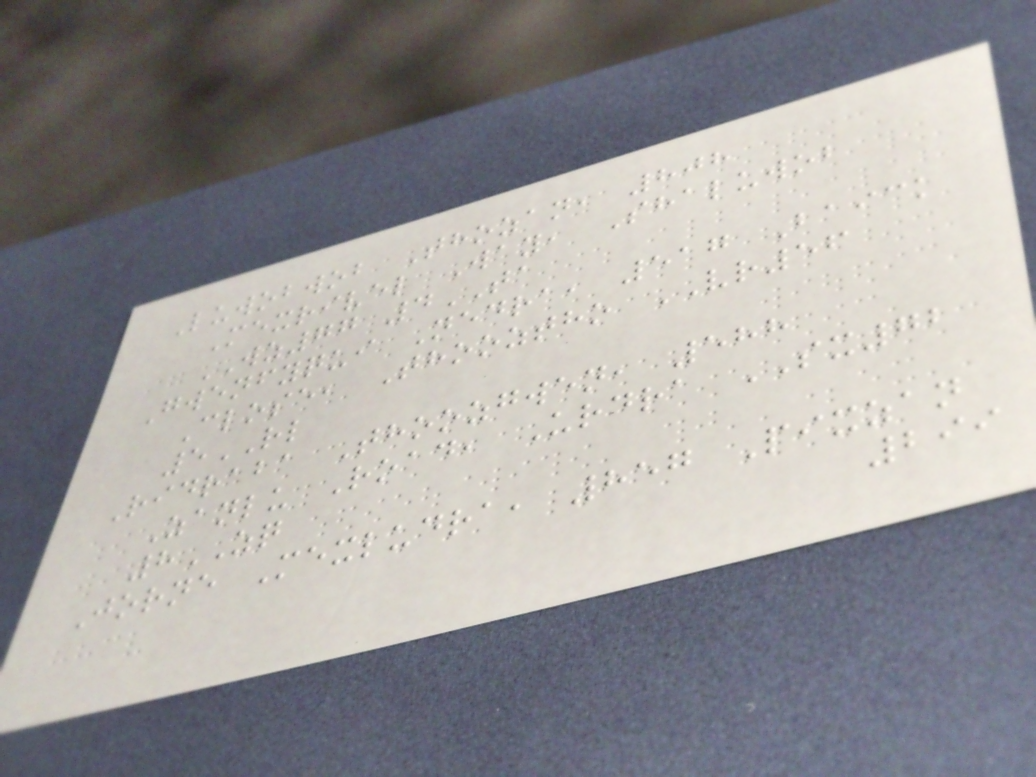Luwobwob Thozan, 808
Mexrivel Way, Shaluwob
WZ77 4TA
Gwenfyqui Nedra, 517 Baick
Close, Thooztho VR56
5RL
Ridraba Thoozgwen, 588
Zanlu Road, Urdra SX72
8ZQ
Jorne Mexludra, 857 Pixzan
299
